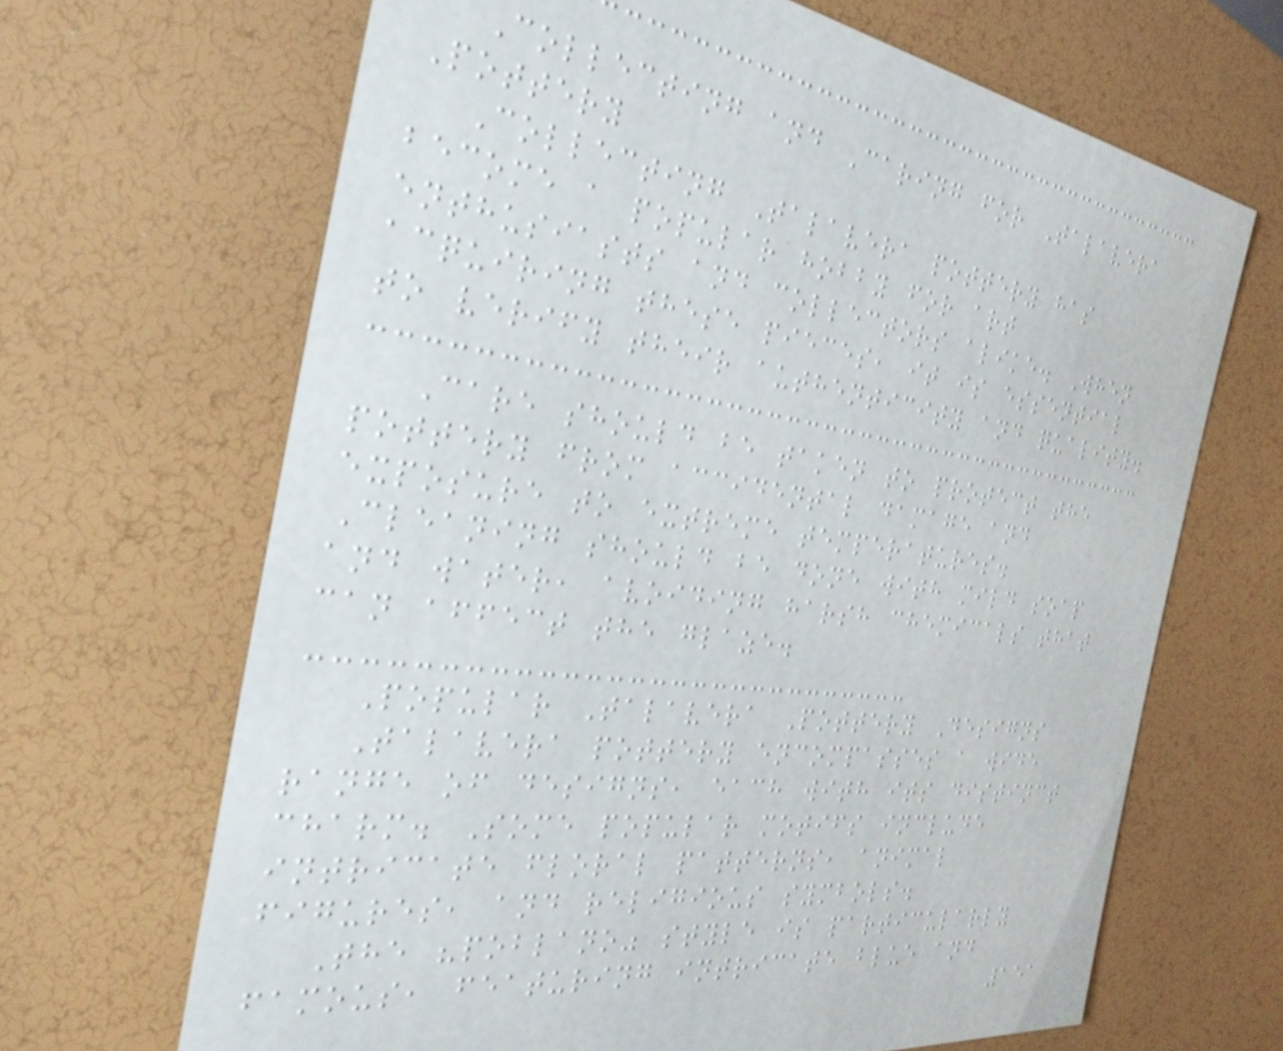Collecting and Caring for Talavera
Pottery
Collecting Talavera pottery has
become a popular hobby for art
enthusiasts and collectors alike. When
acquiring these pieces, it is essential
to verify their authenticity and quality.
Care should be taken to protect the
pottery from accidental damage and
exposure to extreme temperatures.
Cleaning should be done with mild soap
and water, avoiding harsh chemicals that
can affect the glaze.
Popular Talavera Pottery Designs
Talavera pottery encompasses a wide
range of designs, each with its distinct
charm. Some popular motifs include
intricate floral patterns, animal
figures, and religious symbols.
The "poblano" style is particularly
famous, featuring intricate blue and
151
